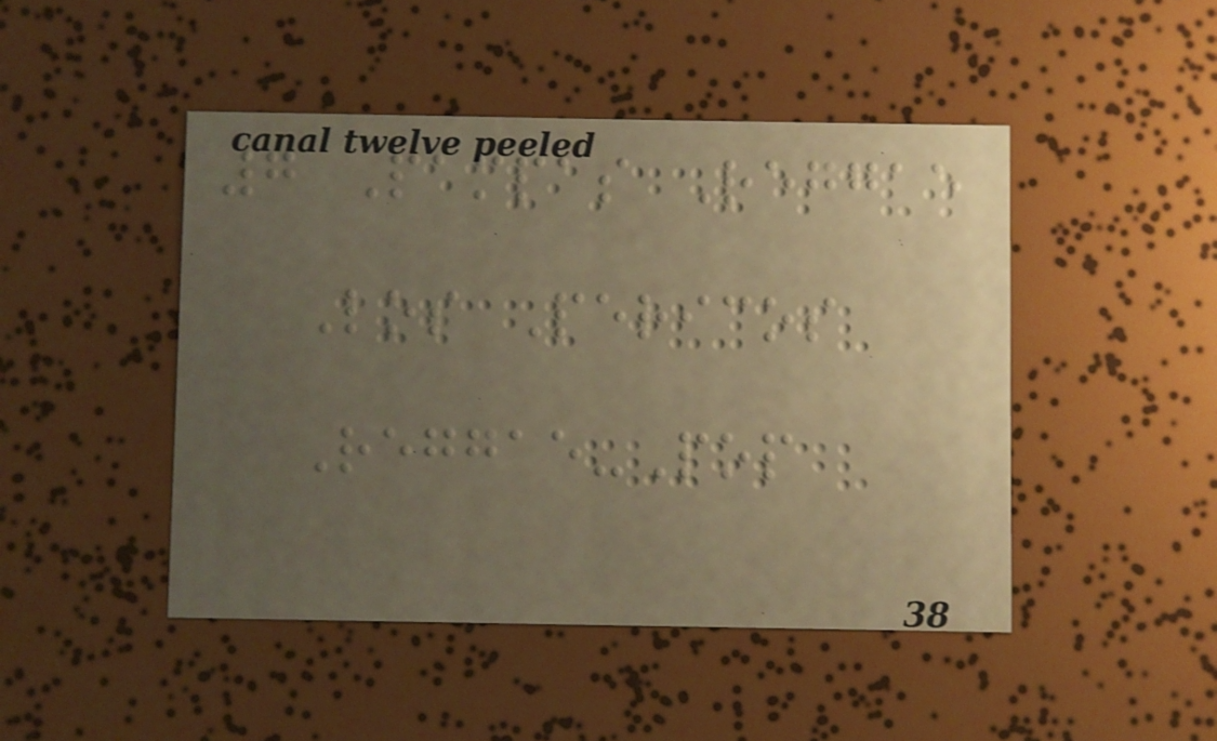7 Pampas Reggae
Los Pericos
Reggae-Pop
